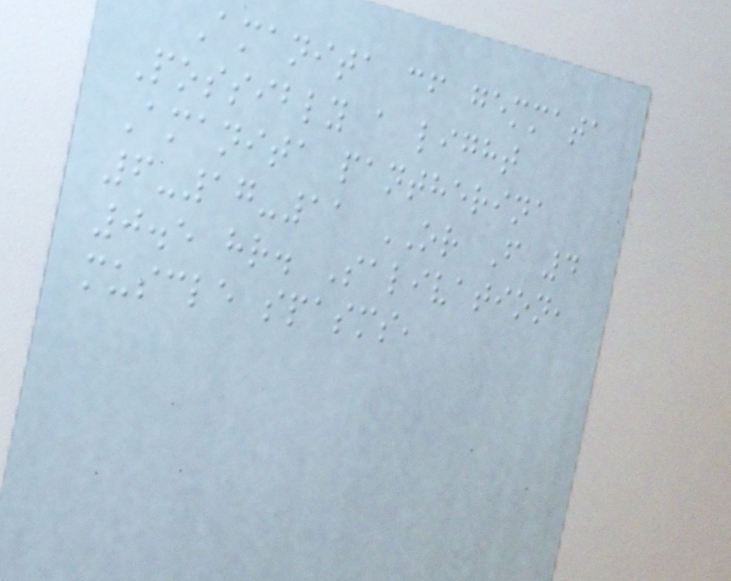Amanita cf gemmata
Possibly a light
Amanita pantherina
6-17-11 OR F 4
0.5 hr. Salivation,
muscle spasms,
